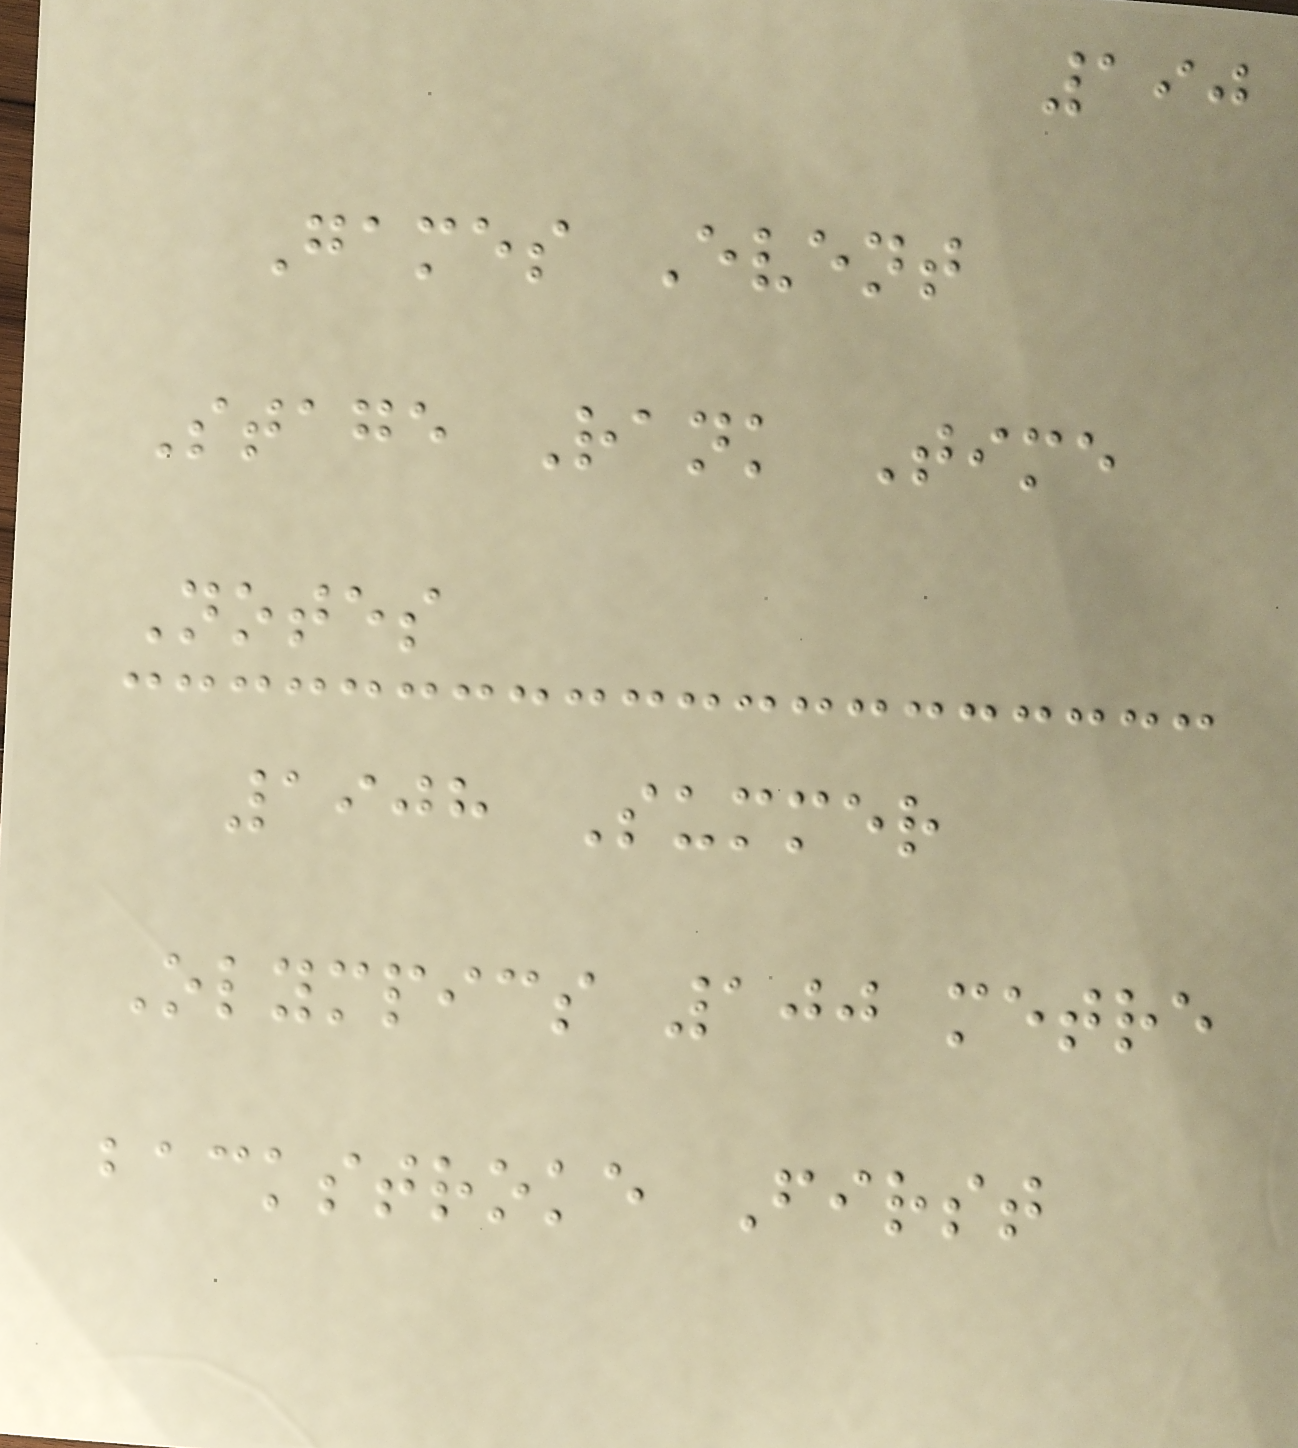190
Games Event
Stage Rank Time
Notes
1908 Summer
Olympics 100 metre
backstroke First
